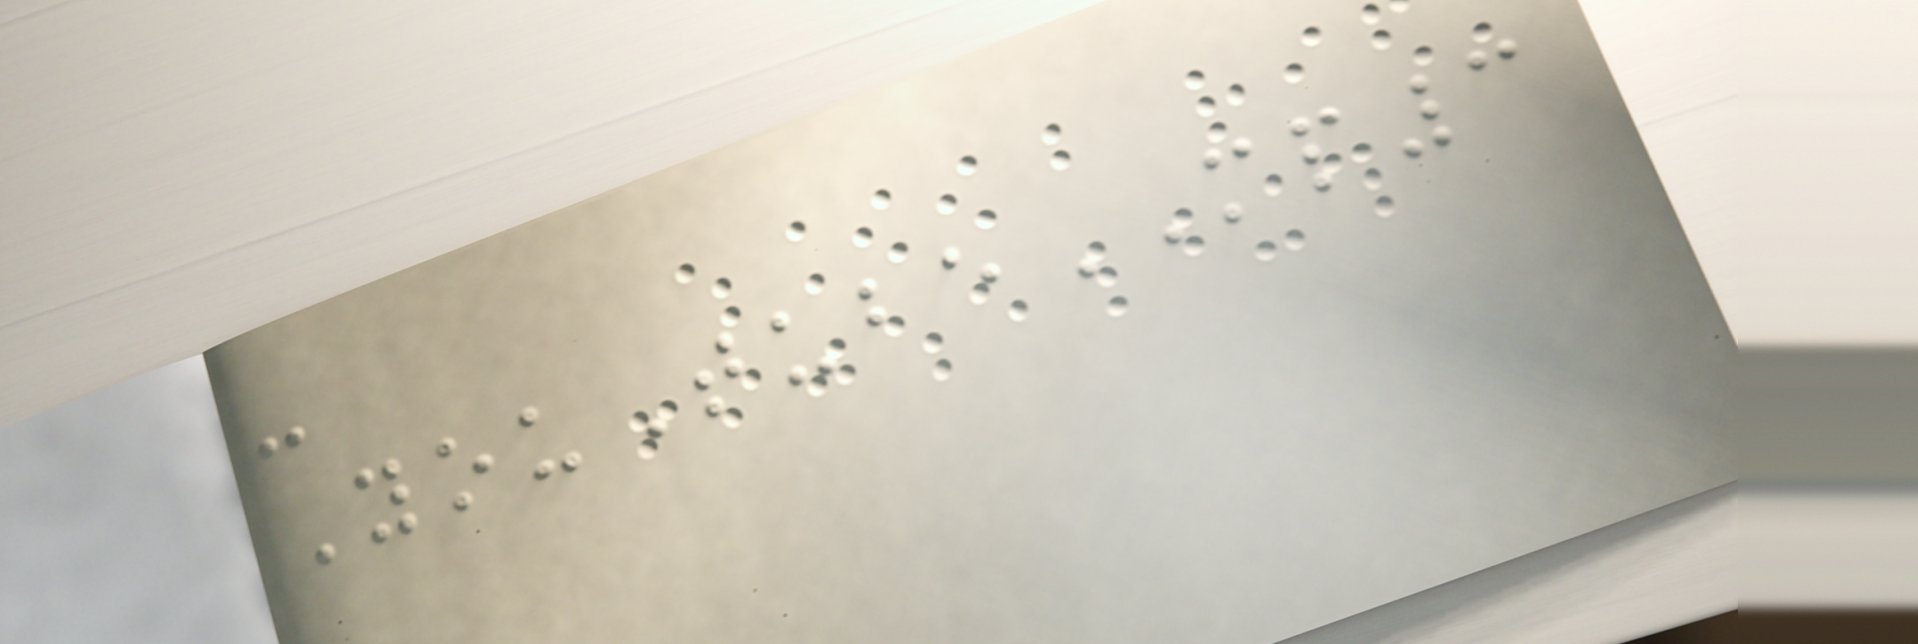-
YouTubeMP3
